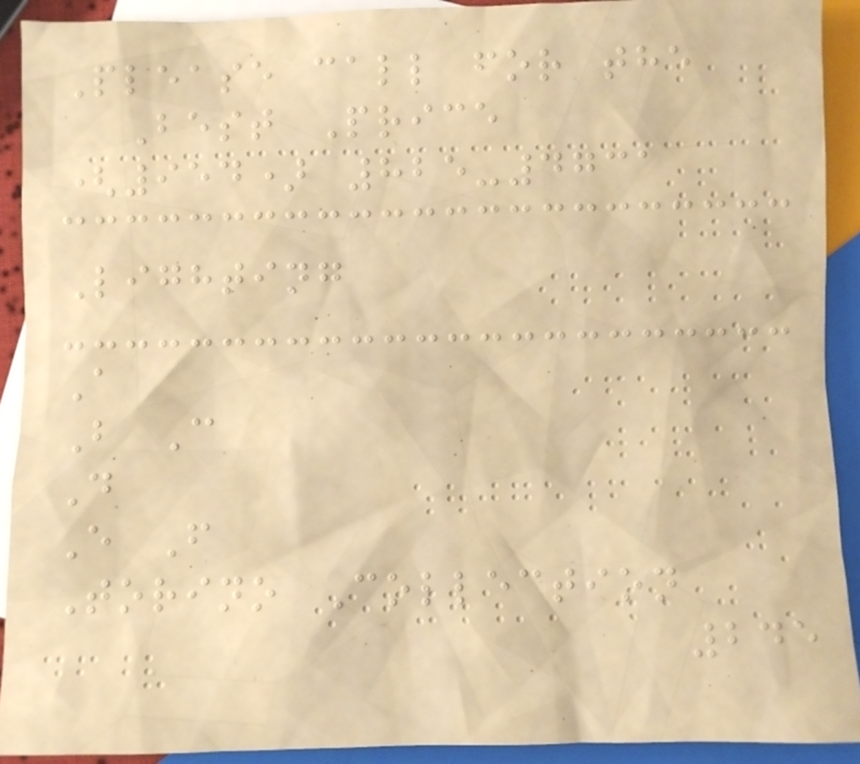Please call for the
Best Price
(954) 825-4731
Lighting
A
B C
D
E F
Torino Collection
245
